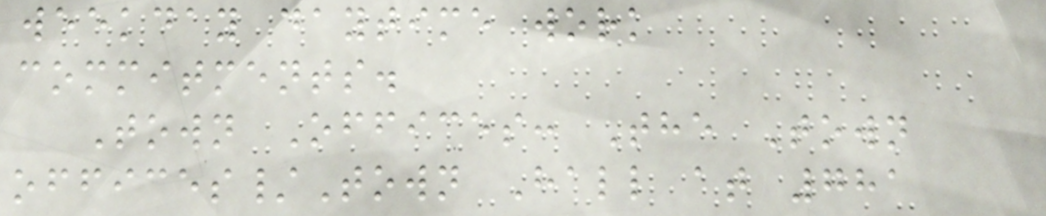weekday daytime work
commitments.
Town Offices: The Town
offices/Town Hall at 781
